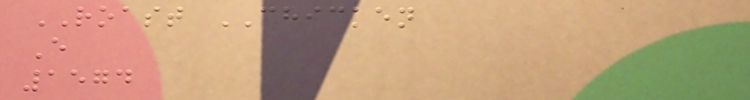ROAST CHICKEN
E
1574
